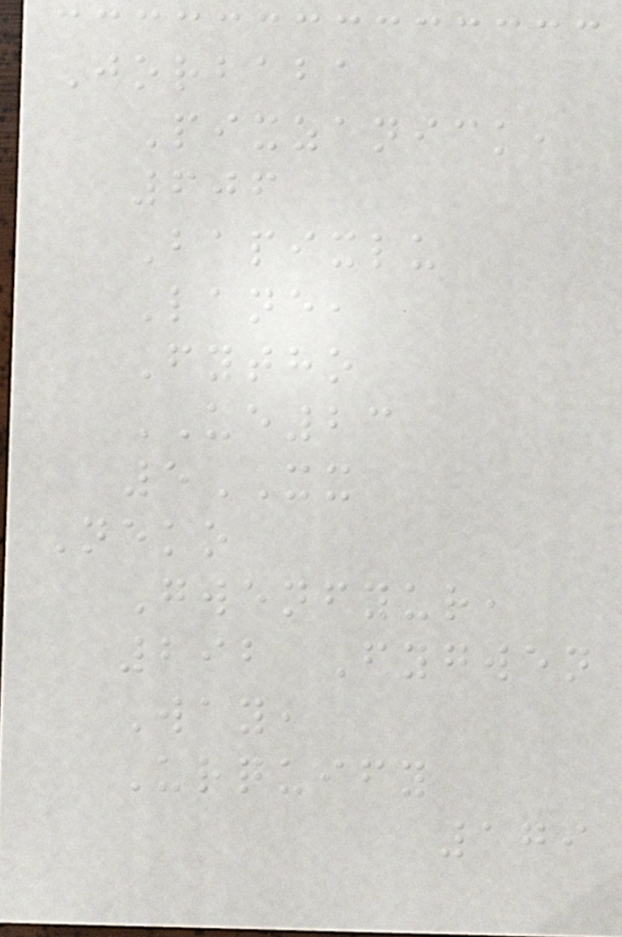Jorbaba
Pixzanick,
606
Bapixlu
Lane,
Fytho
UE23
5XX
Neko
Gwenfyur,
292 Fygwen
Way,
Urquify
179
